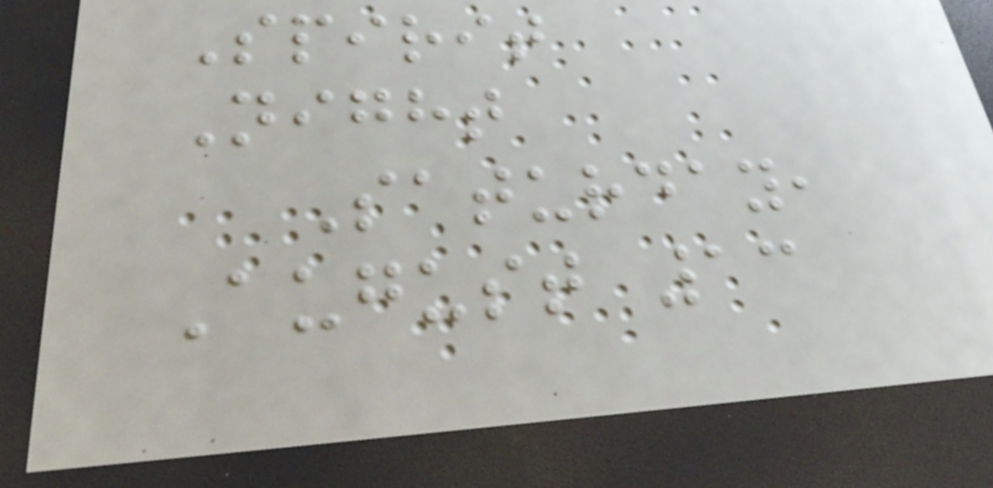Spirit
Night
Saturday,
August 13
